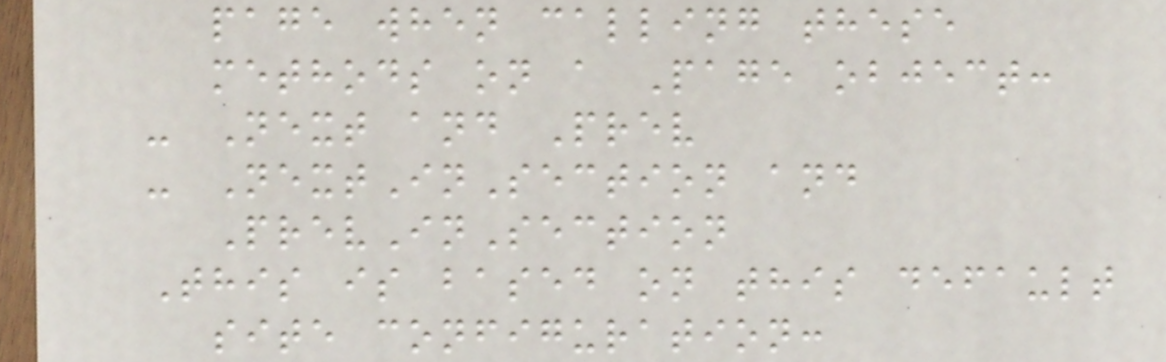page when calling these
methods on a Page object:
- Next and Prev
- NextInSection and
PrevInSection
This is based on this default
site configuration:
